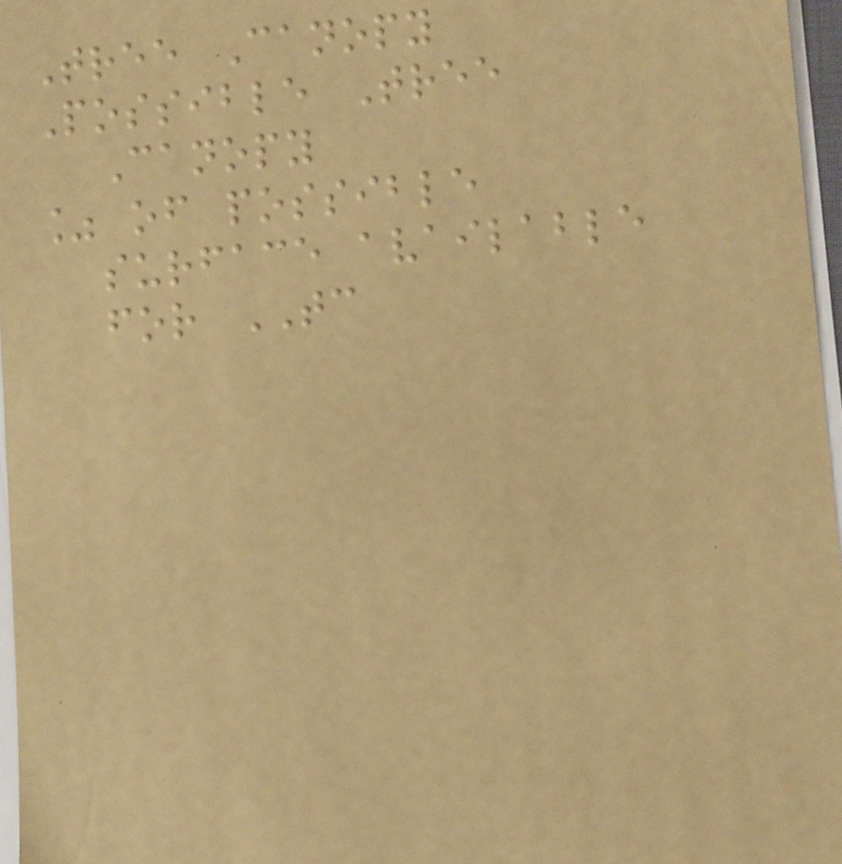Tree Canopy
Possible Tree
Canopy
% of possible
surface available
for TC
